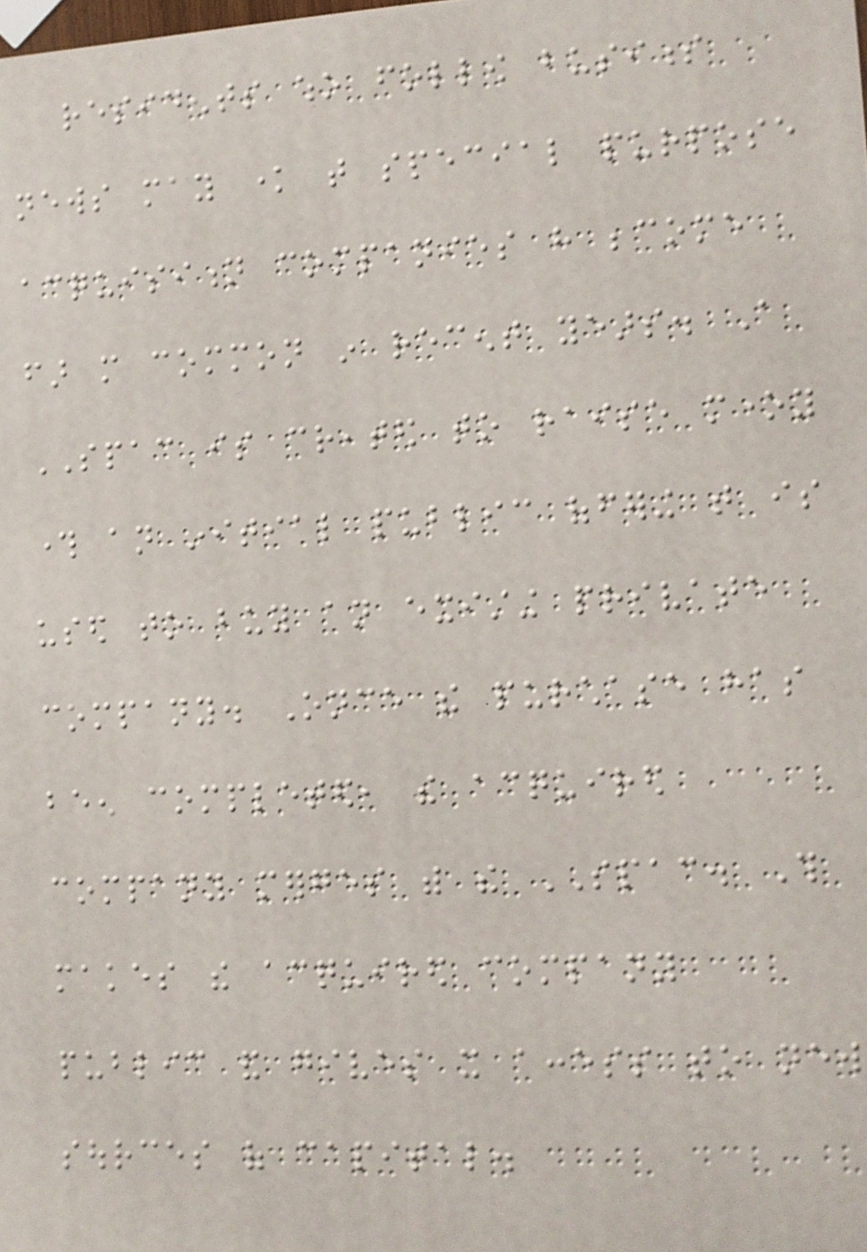residents who follow business
news may know that special purpose
acquisition companies have become
far more common in recent years. A
SPAC is created to raise money
through an initial public offering that is
used to buy an existing private
company. Once the purchase has
been completed, the acquired
company merges with the SPAC. This
makes the acquired company
public and gives it access to new
sources of capital.
